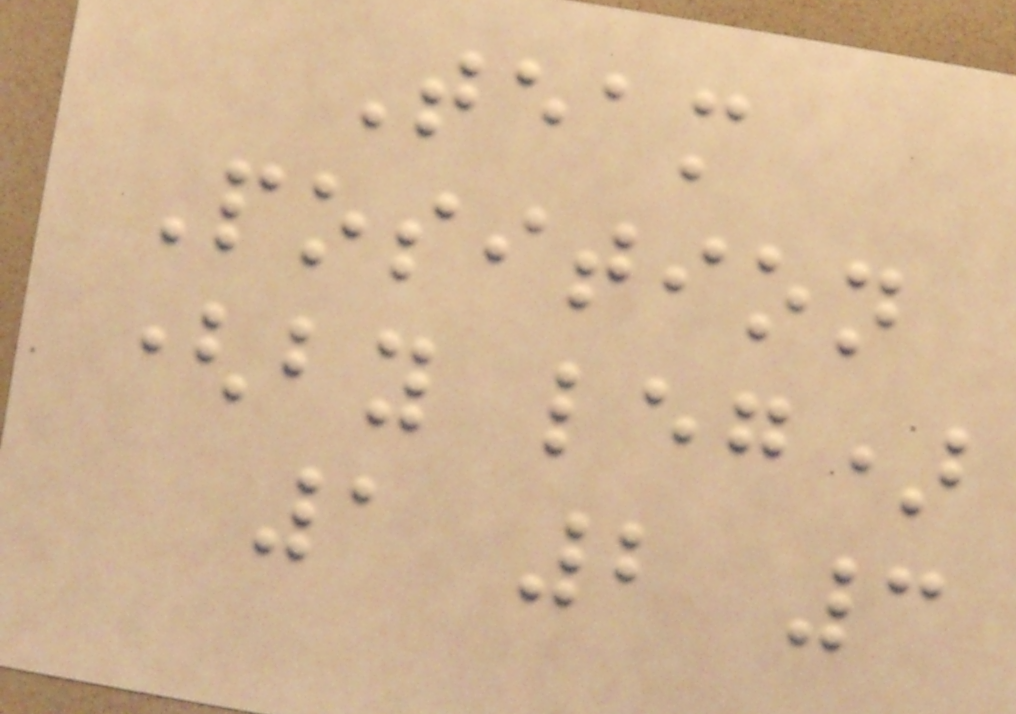Team
Position
(by leg)
1 2 3
